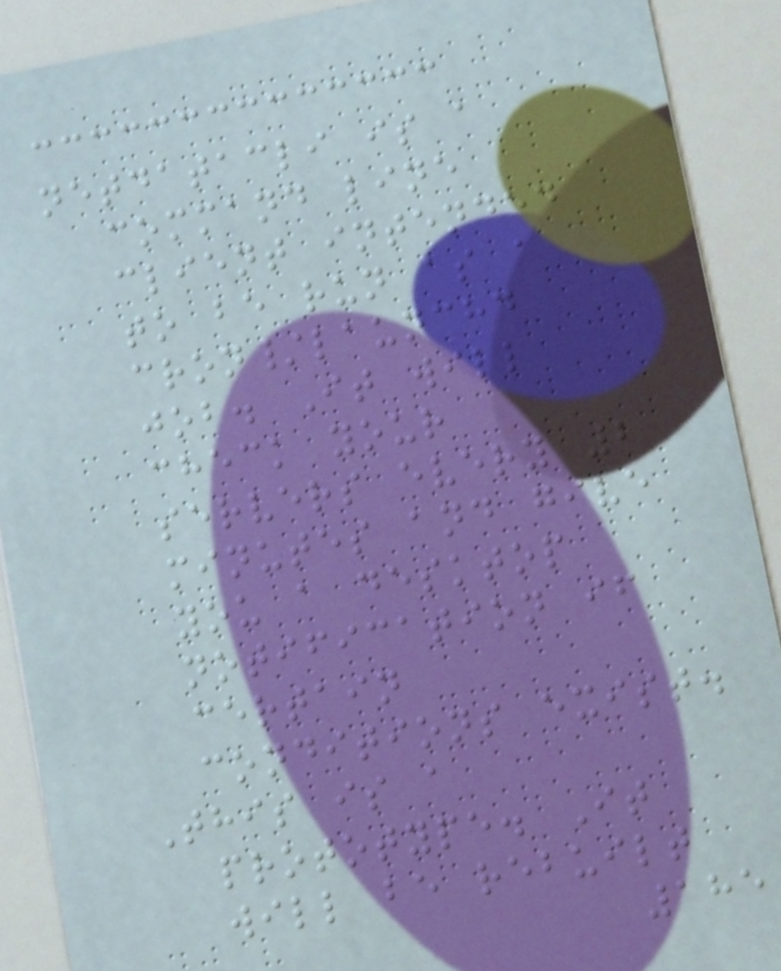netdatacli is a
command line
client intended
to be run as a
cron/launchd
job. It will
check your
servers every 2
minutes and give
you a desktop
notification if
certain
conditions exist.
This is a
prototype. It
will be rebuilt
185
